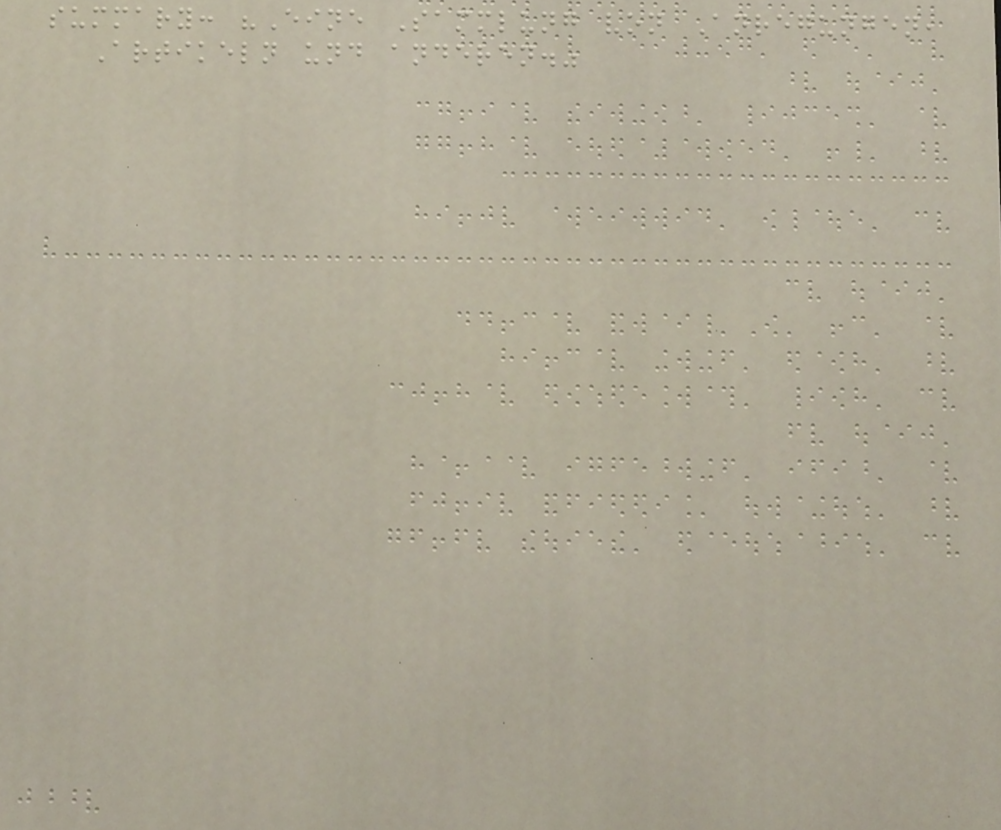summary: "Eine Sammlung von Anregungen,
Artikeln und anderen."
